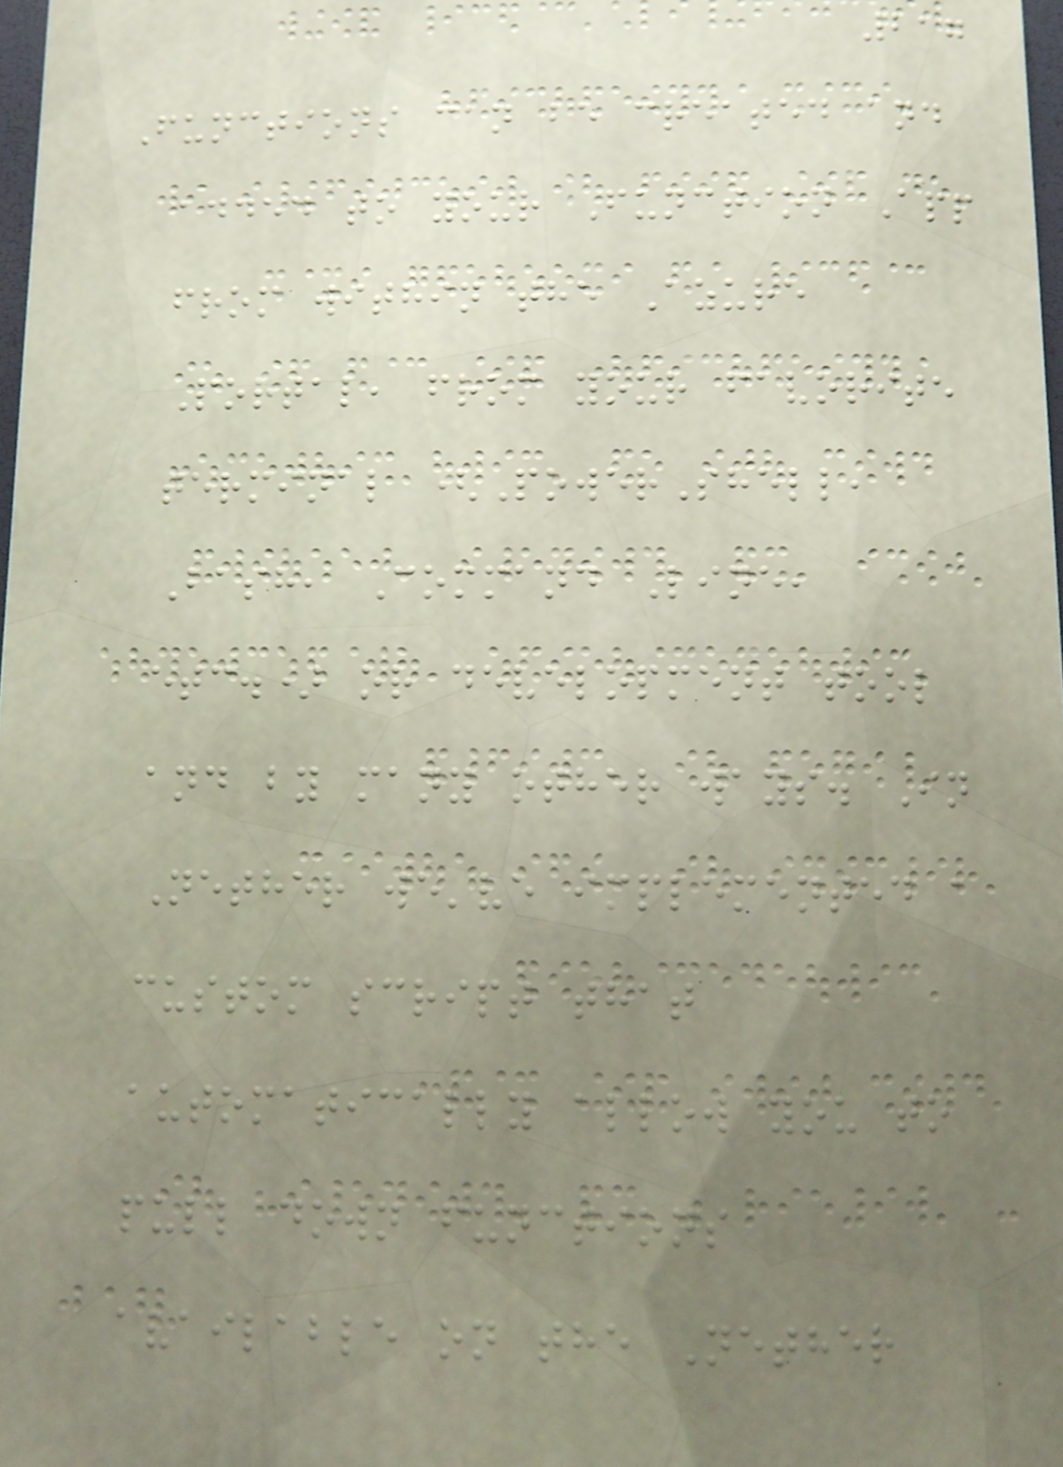217
Functions can be created and
added to your Function App
from within the Azure
Portal, from your favorite
terminal (PowerShell,
Bash, Command Line,
etc.) or development tool
and by many other ways. In
Nether we've implemented a
custom script that
automatically allow you to
pull down functions
available on the Nether
